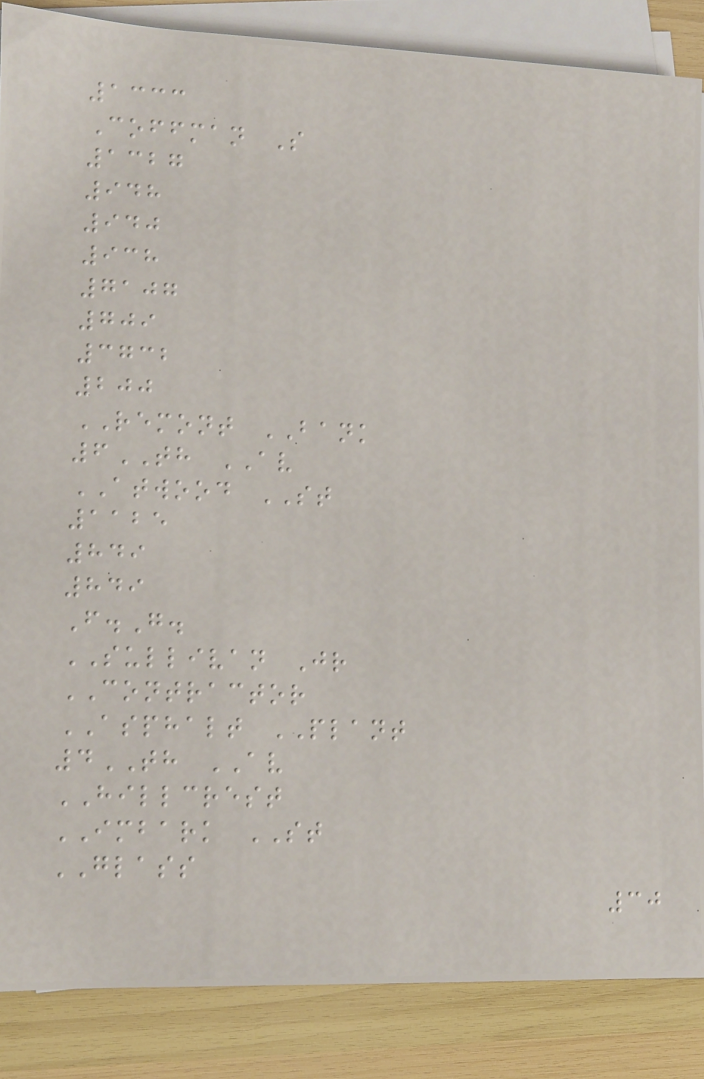1333
Coffman S
1327
948
940
938
7107
709
3732
200
REMONT BANK
6TH AV
ATWOOD ST
1125
849
849
F.G.
SULLIVAN Jr
CONTRACTOR
ASPHALT PLANT
4TH AV
HILLCREST
IMBARK ST
GLASS
30
